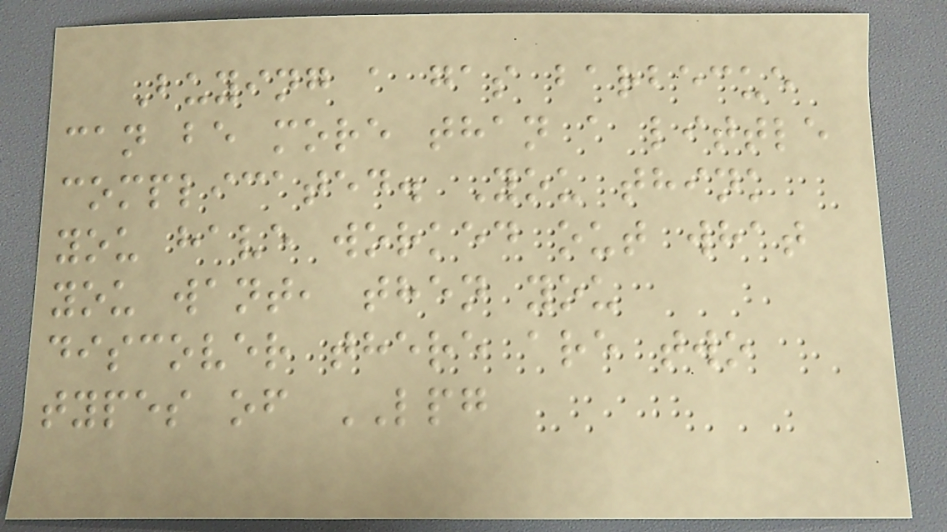Buying a gas barbecue
can be more than a little
complicated. You think
you have worked out what
you want, then you
discover there are two
types of LPG
